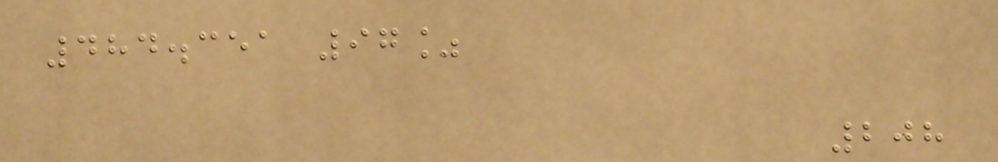484.351 97%
208
